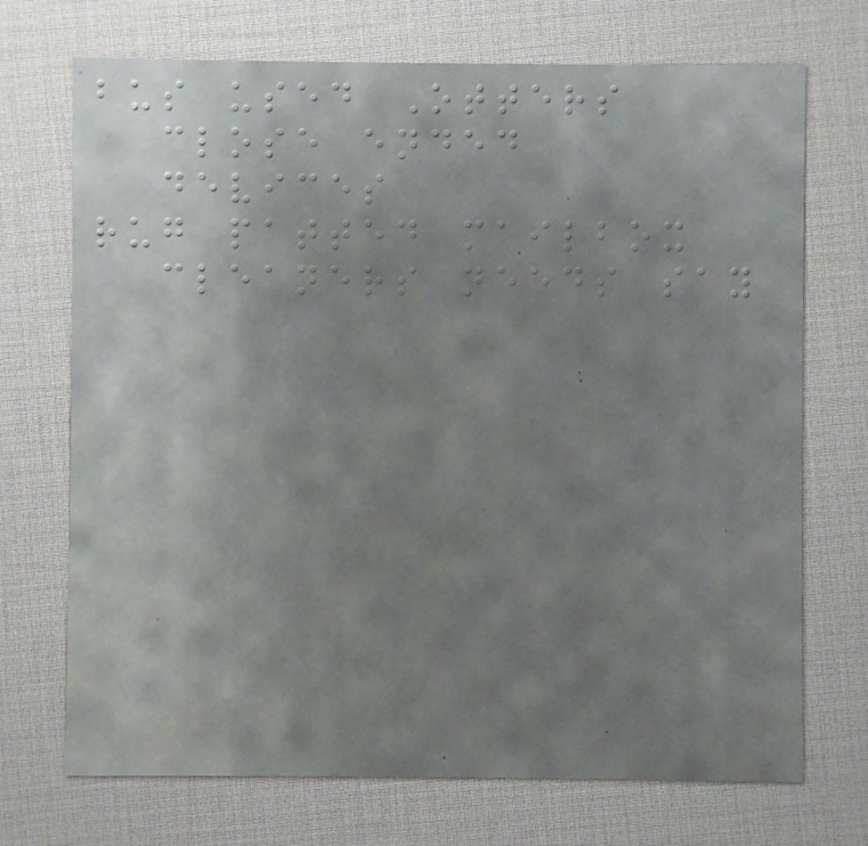bus used Otters
close ended
devices
rug patted mailbox
cleaners needs say
